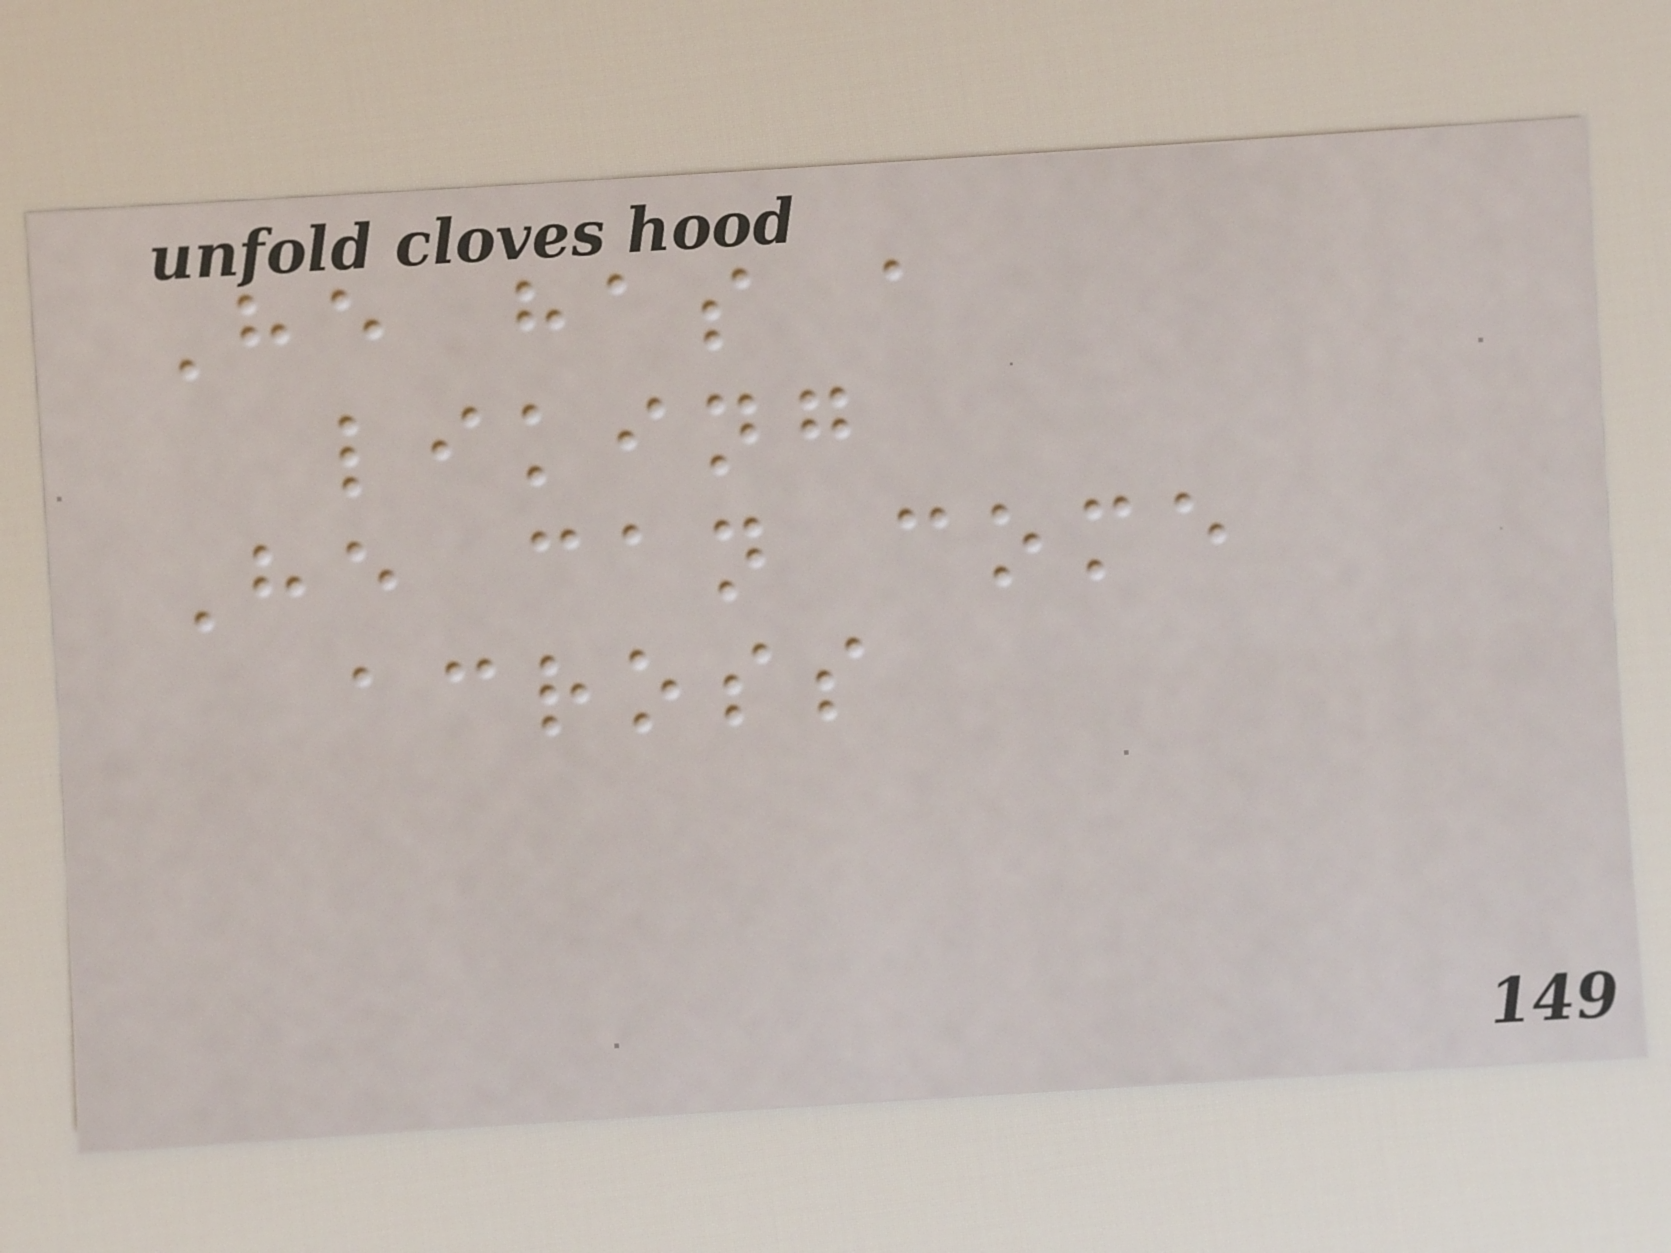He has a
liking
He can come
across
